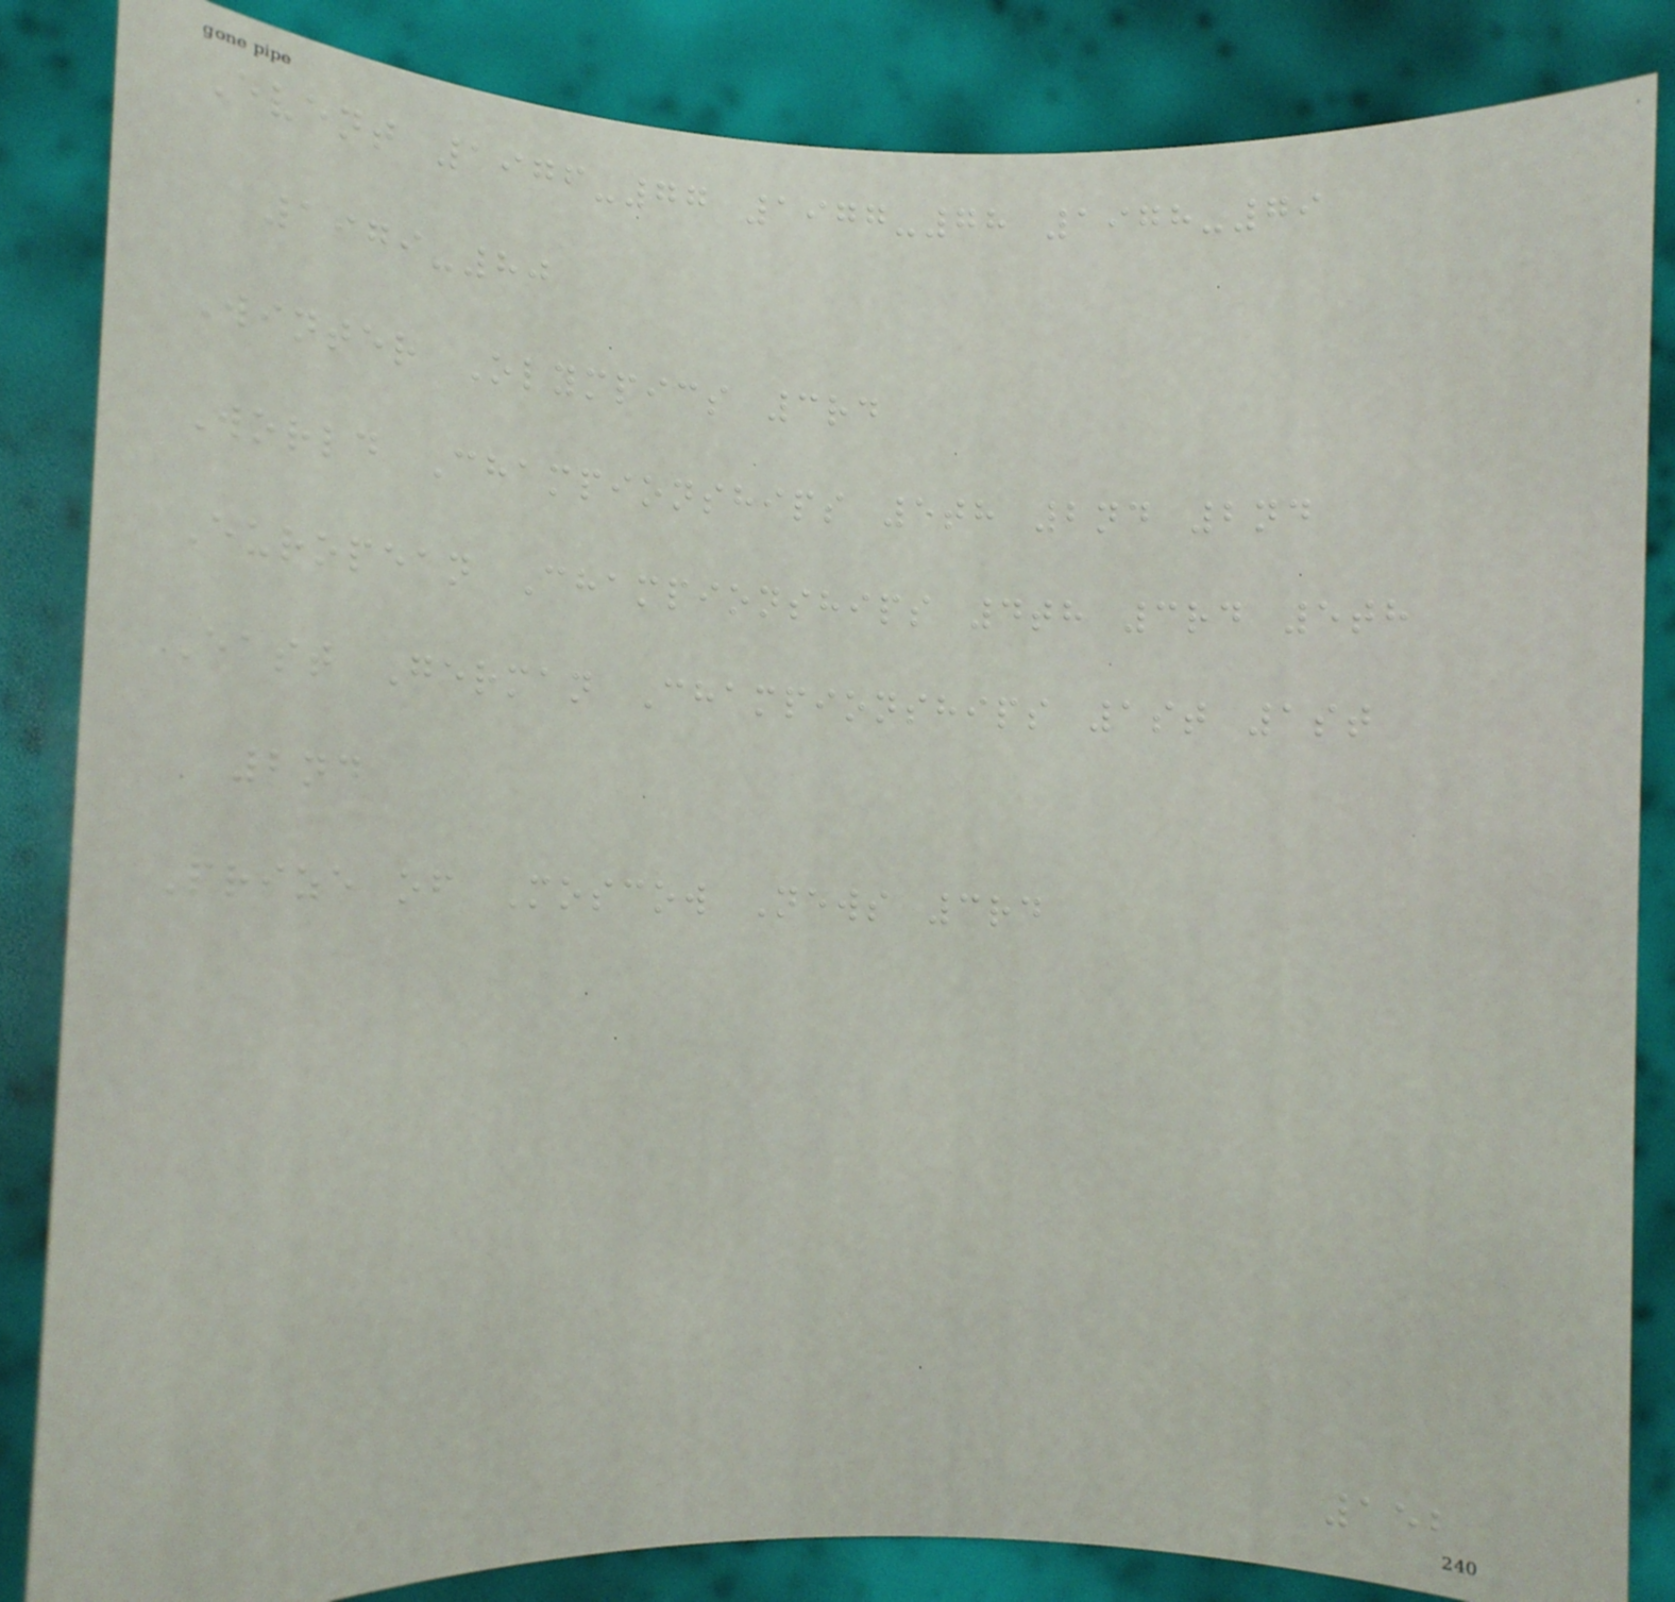Event 1976-77 1977-78 1978-79
1979-80
Winter Olympics 3rd
World Championships 5th 2nd 2nd
European Championships 4th 3rd 5th
East German Championships 1st 1st
2nd
Prize of Moscow News 3rd
152
